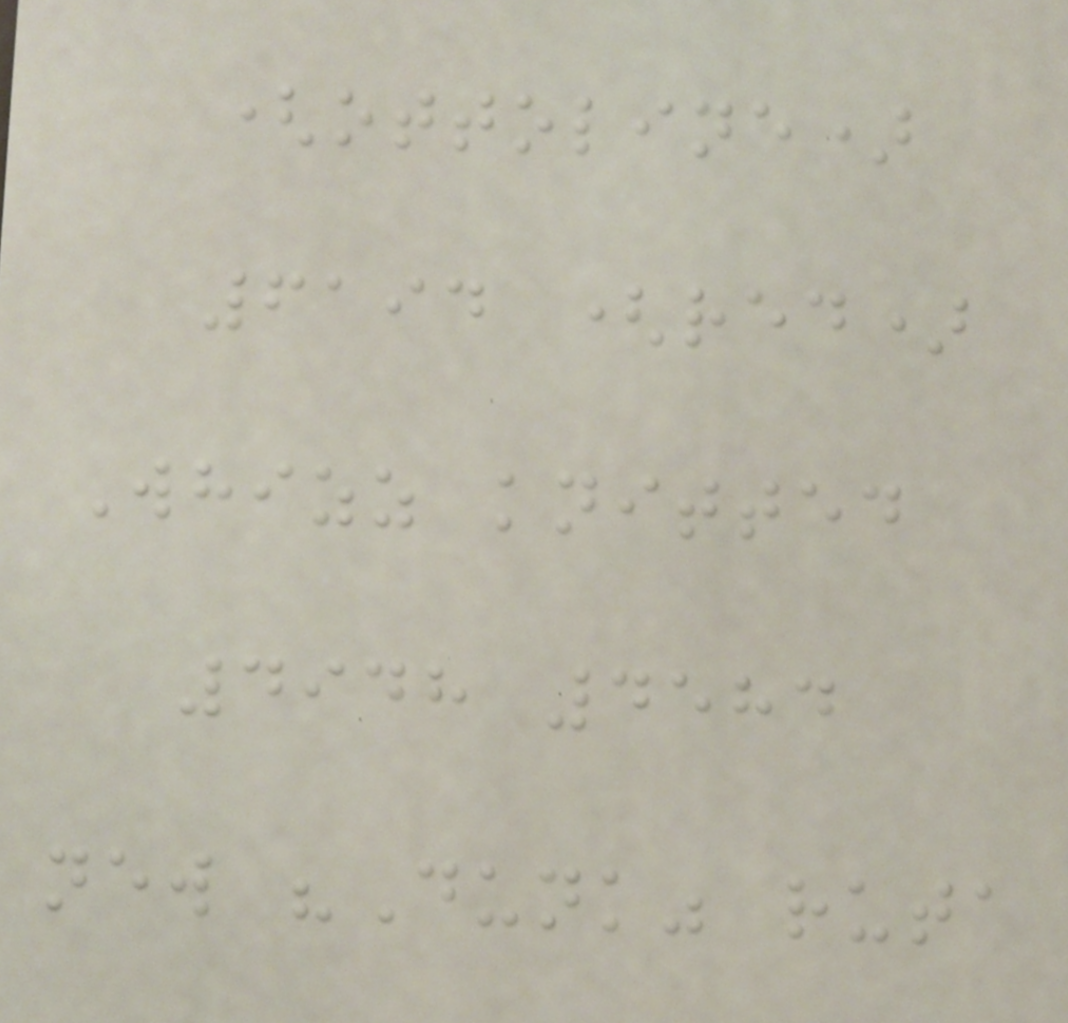(ottoline)
6194 (red)
Whizz knitted
4948 4584
new "Dunk" ruta
